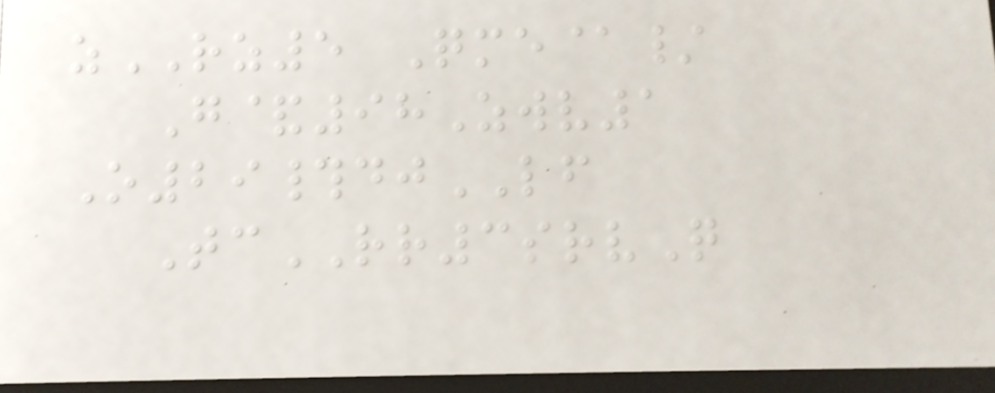zRZ5 Qme@/
G&98Zwv1
O29#djLF
TcRR3srvQ
